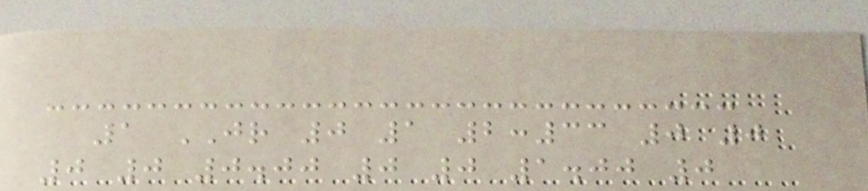1 JR 0 1 2:33 0 0
0 0 0.00 0 0 1.00 0
